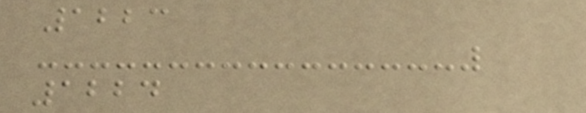1223
1224
